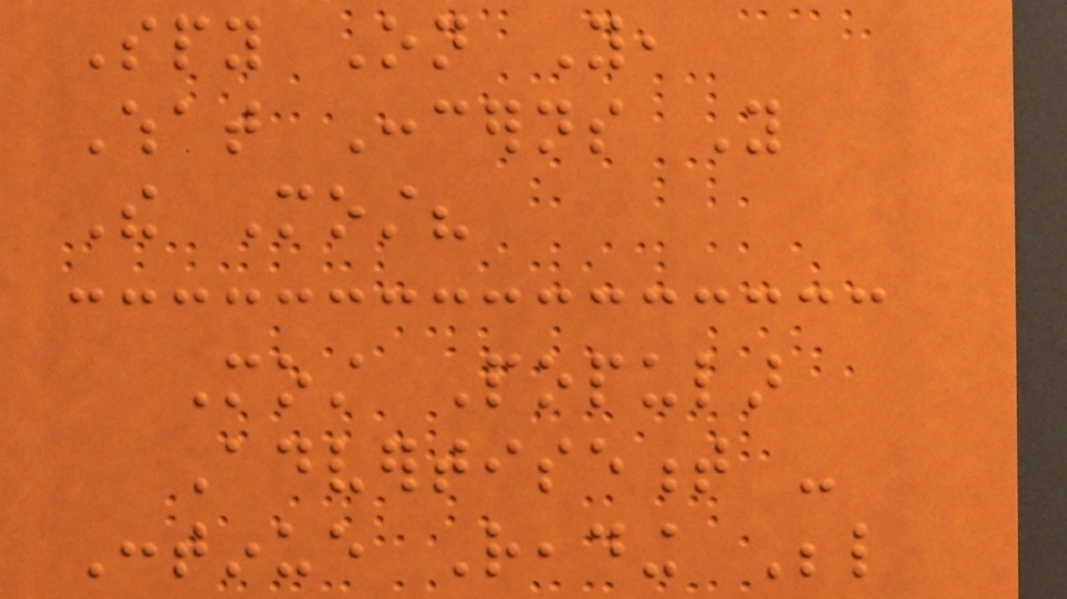Spy On You,
What Concerns You
The Most?
Most Popular
Advertisement -
Continue Reading Below
